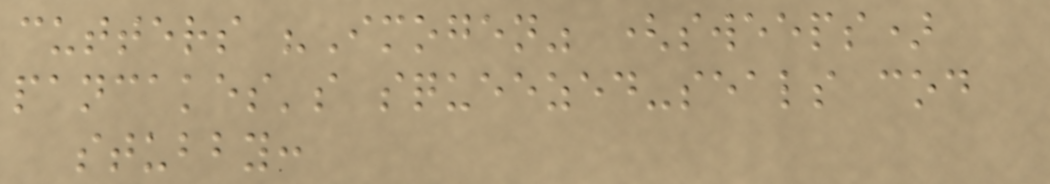cutters "Imogen" (sweeps)
pancakes's squeezed-seals cod
stubby:
